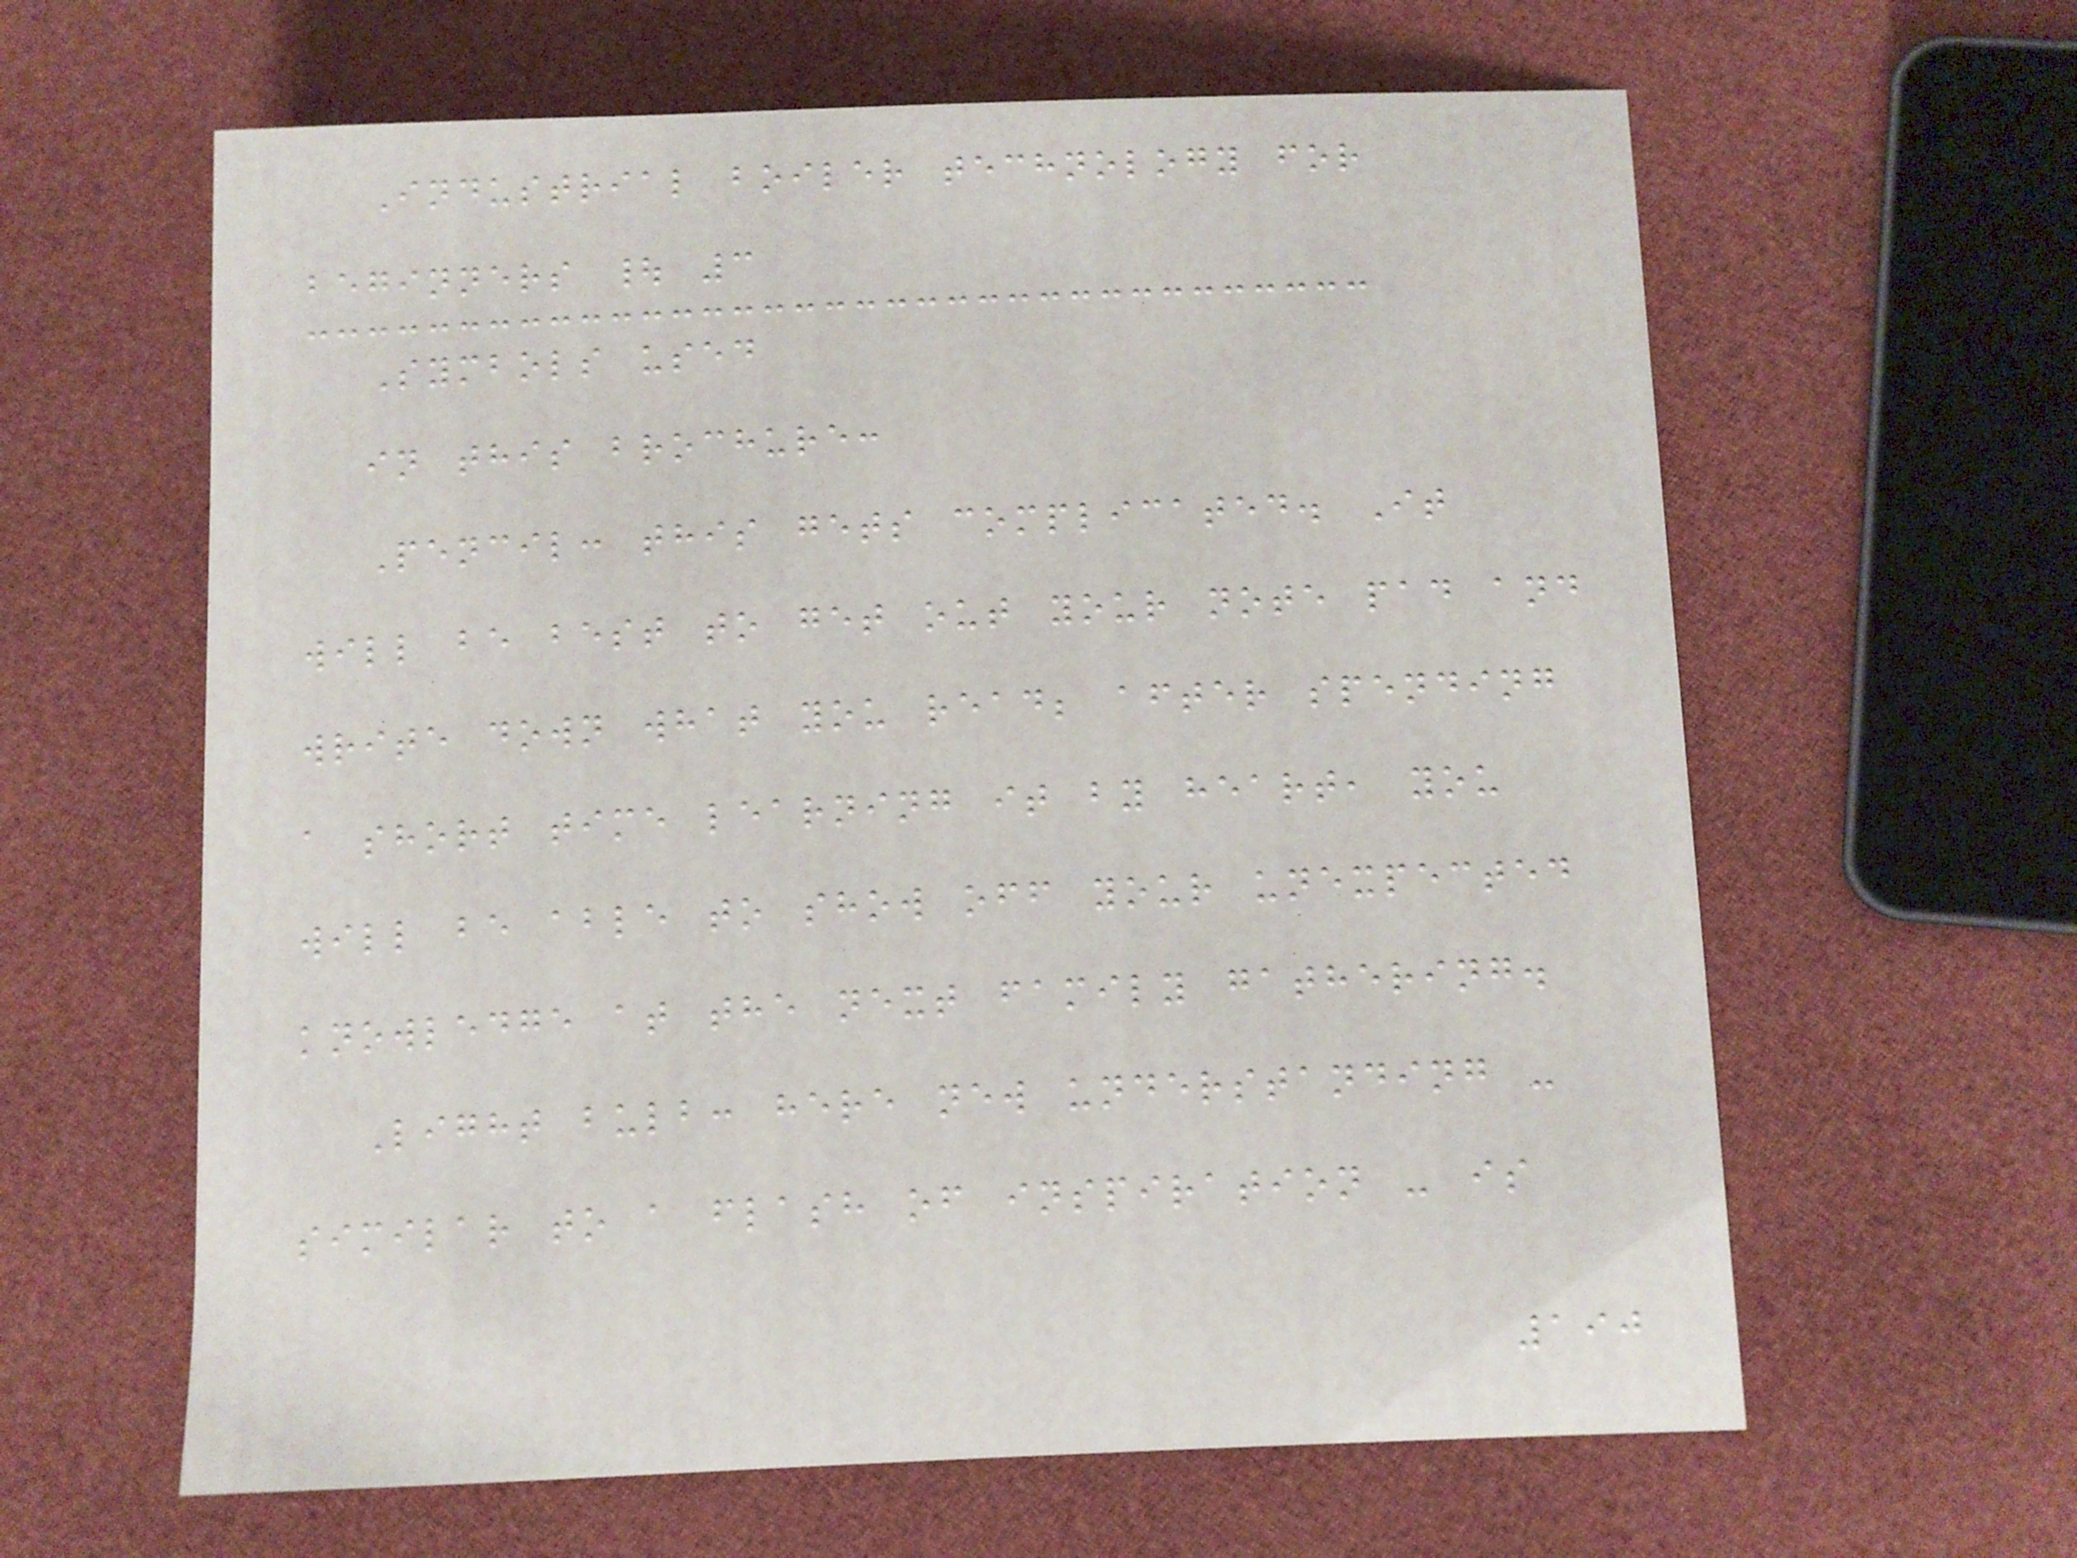Industrial boiler technology for
beginners | 3
Symbols used
in this brochure:
Pencil: this gets complicated. It
will be best to get out your note pad and
write down what you read; after spending
a short time learning it by heart, you
will be able to show off your unexpected
knowledge at the next family gathering.
Light bulb: here new understanding -
similar to a flash of inspiration - is
190
